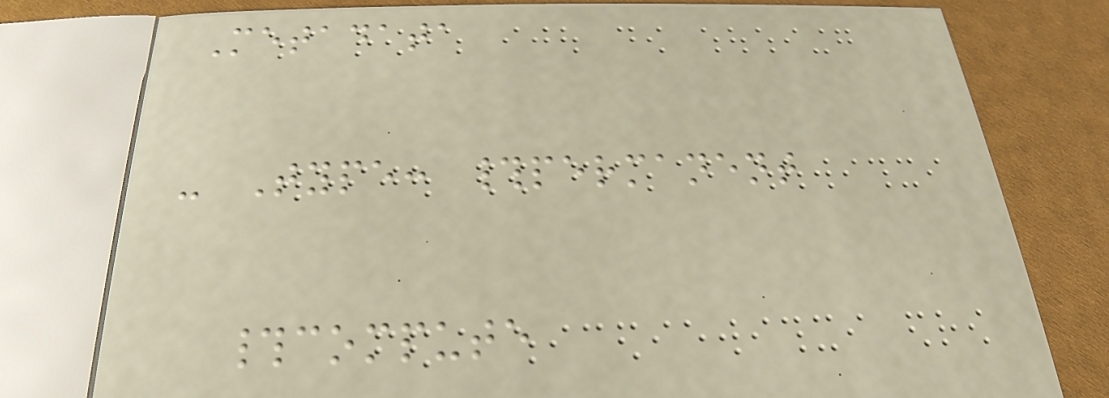Metadata
- Type: #permanent
#compute
